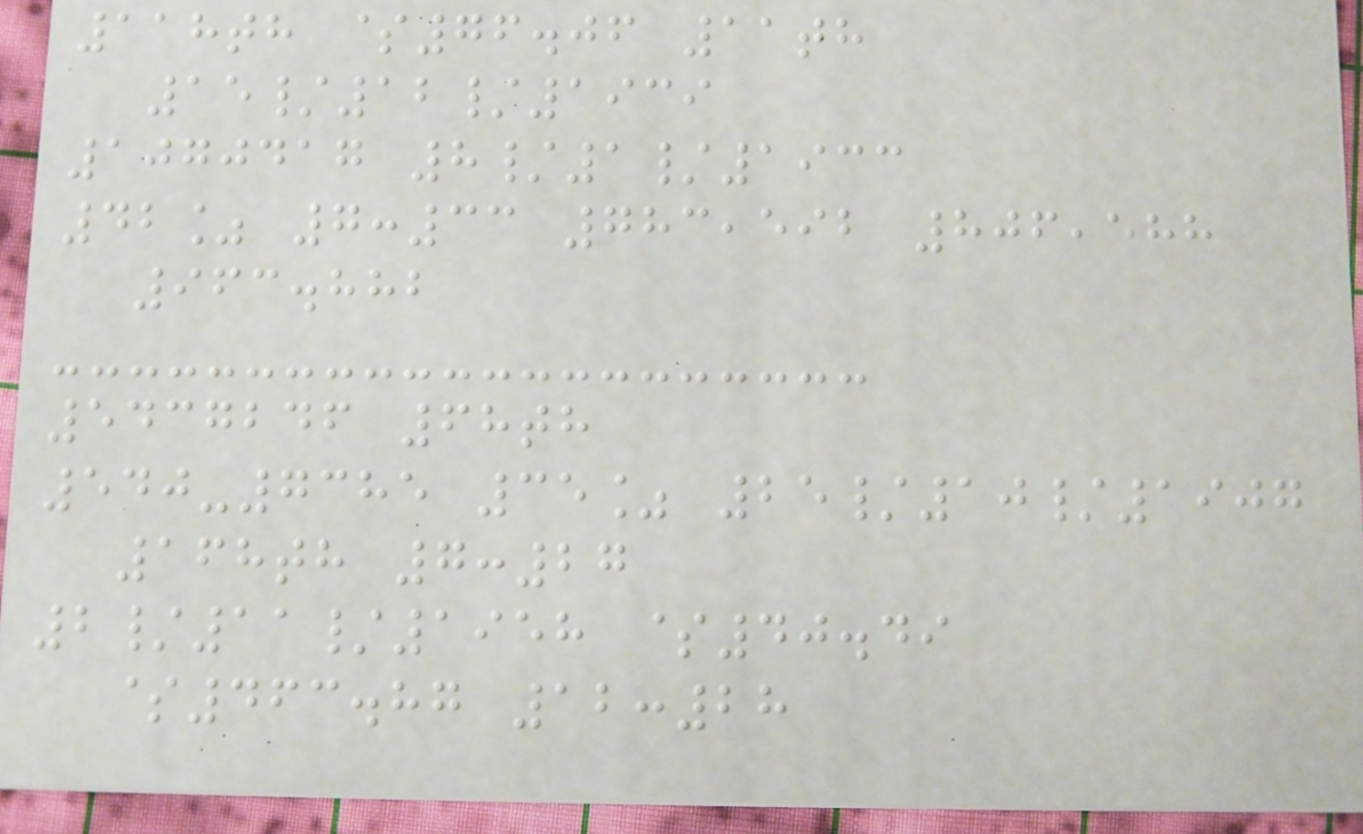118th $76.06 11th
15/12/1939
1070417 8/1/1933
42% 7:33 783,592 806,588
963.882
5437246 68th
540-7385 35% 25/10/1907
168th 7:27
2/11/1958 $40.49
$463.87 12:28
